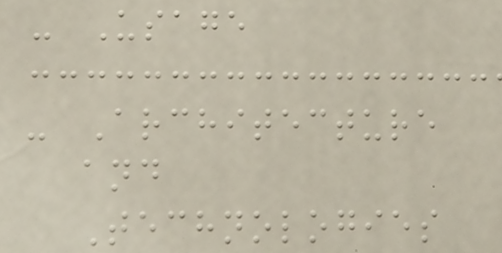- Usage
- Architecture
and
Technologies
